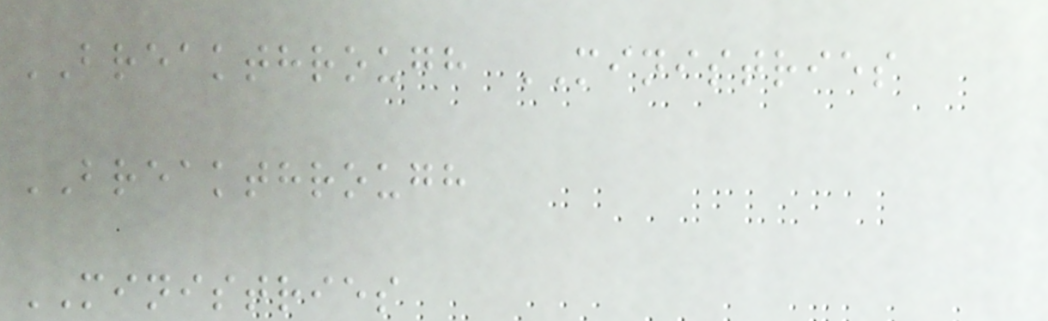BREAKTHROUGH MINISTRIES
BREAKTHROUGH
MINISTRIES
